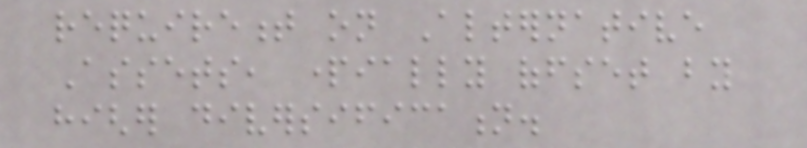requirement on Alternative
Assets, partially offset by
higher diversification.
